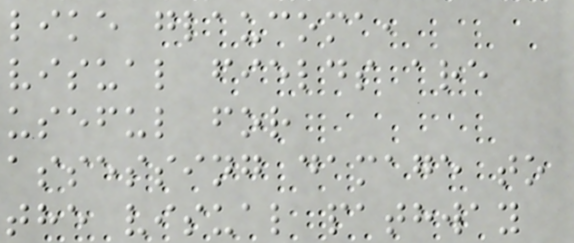like glaucoma,
visual fields are
useful for
assessing damage to
the visual pathway
